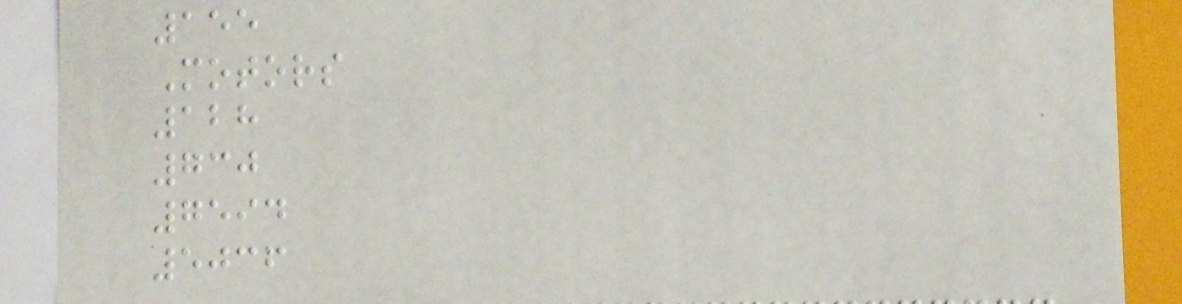155
Motors
128
730
7594
5036
